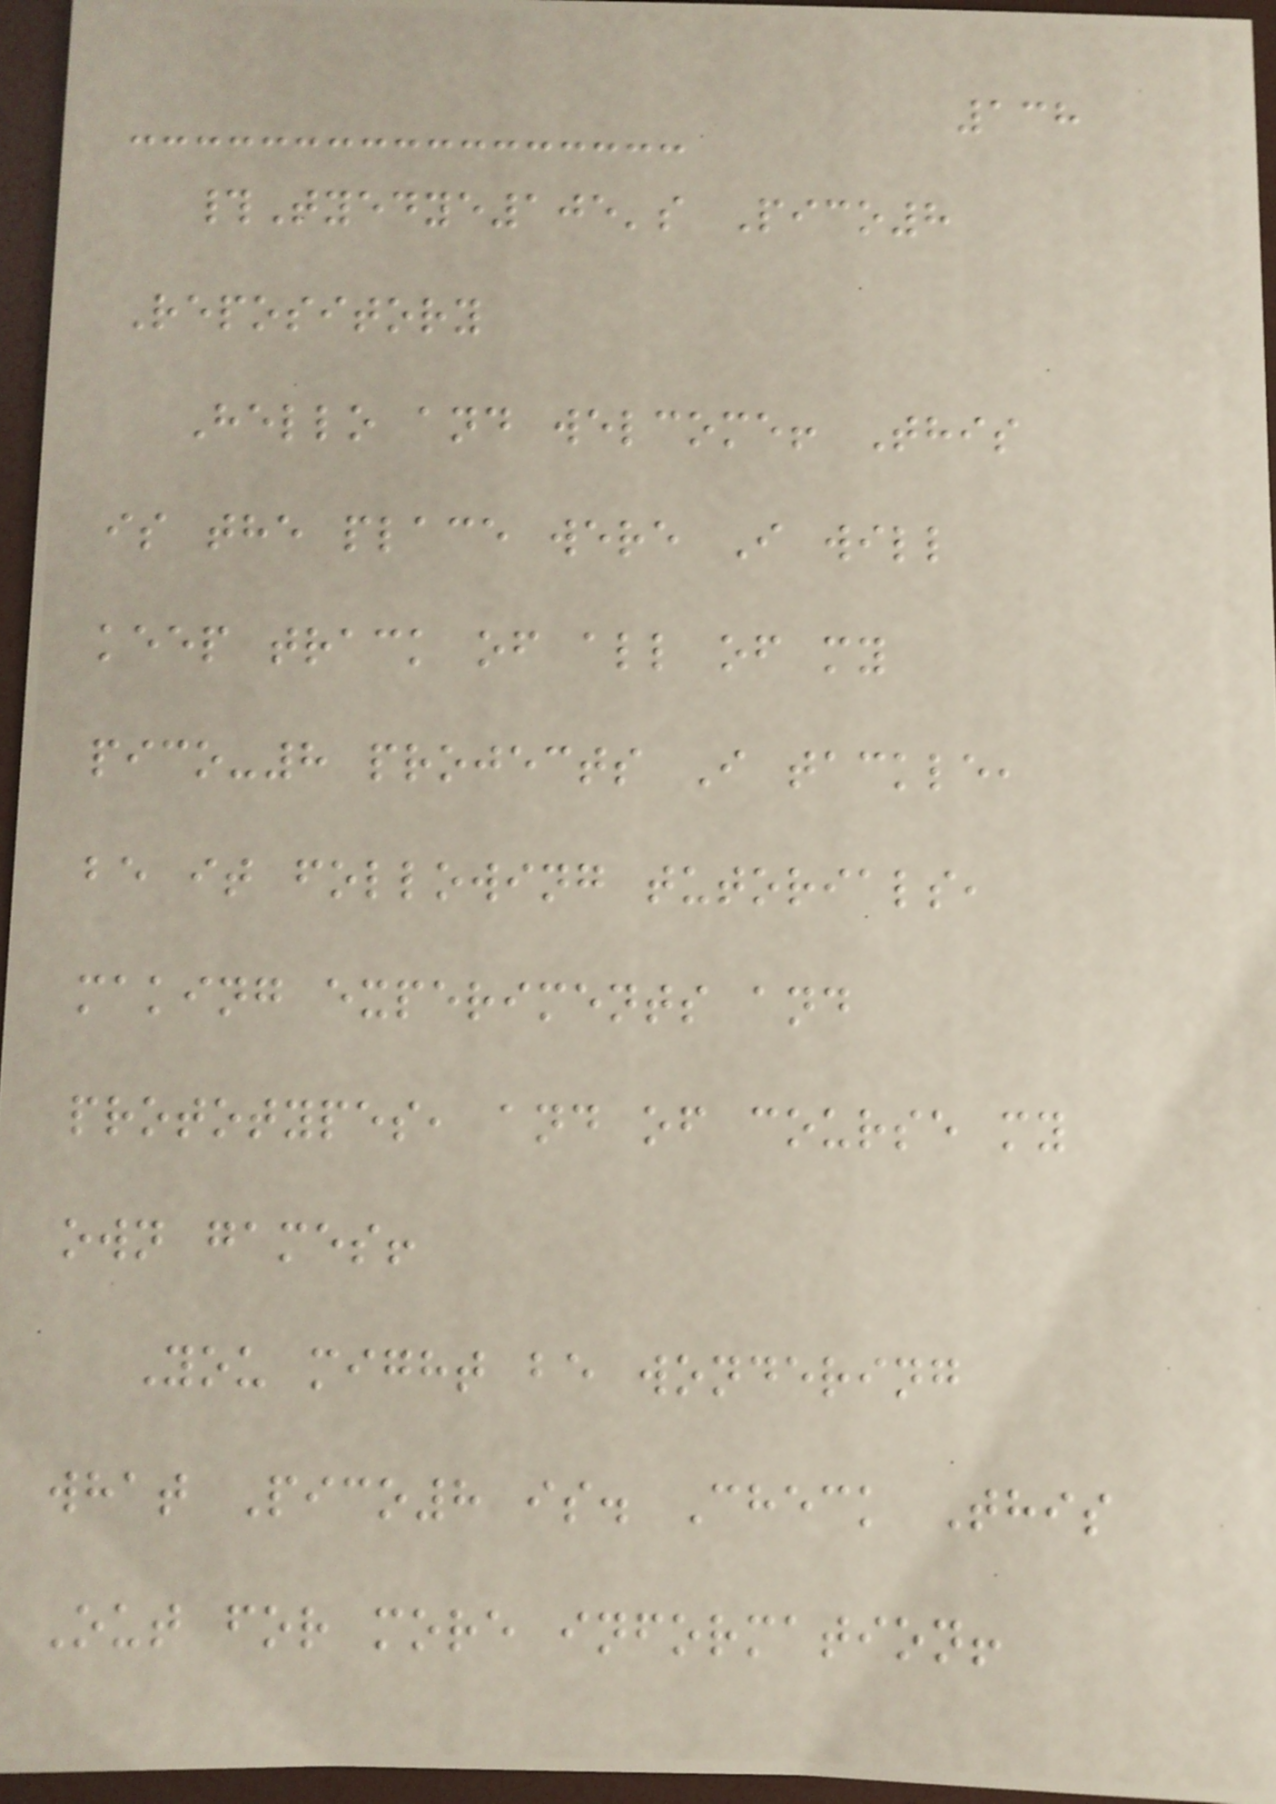138
#Tyedye105's Pico8
Repository
Hello and welcome! This
is the place were I will
keep track of all of my
pico-8 projects I tackle,
be it following tutorials,
making experiments and
prototypes, and of course my
own games!
You might be wondering
what Pico8 is. Check This
Out for more information!
